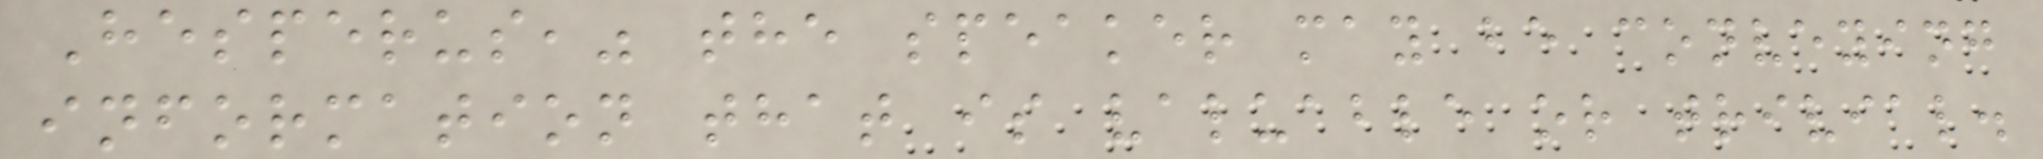Hesperus," the speaker may be conveying
information that is valuable or trivial.
